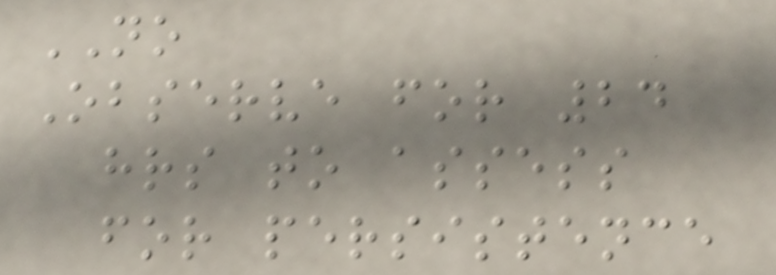NO
Observe for 24
hrs to assess
for persistence
